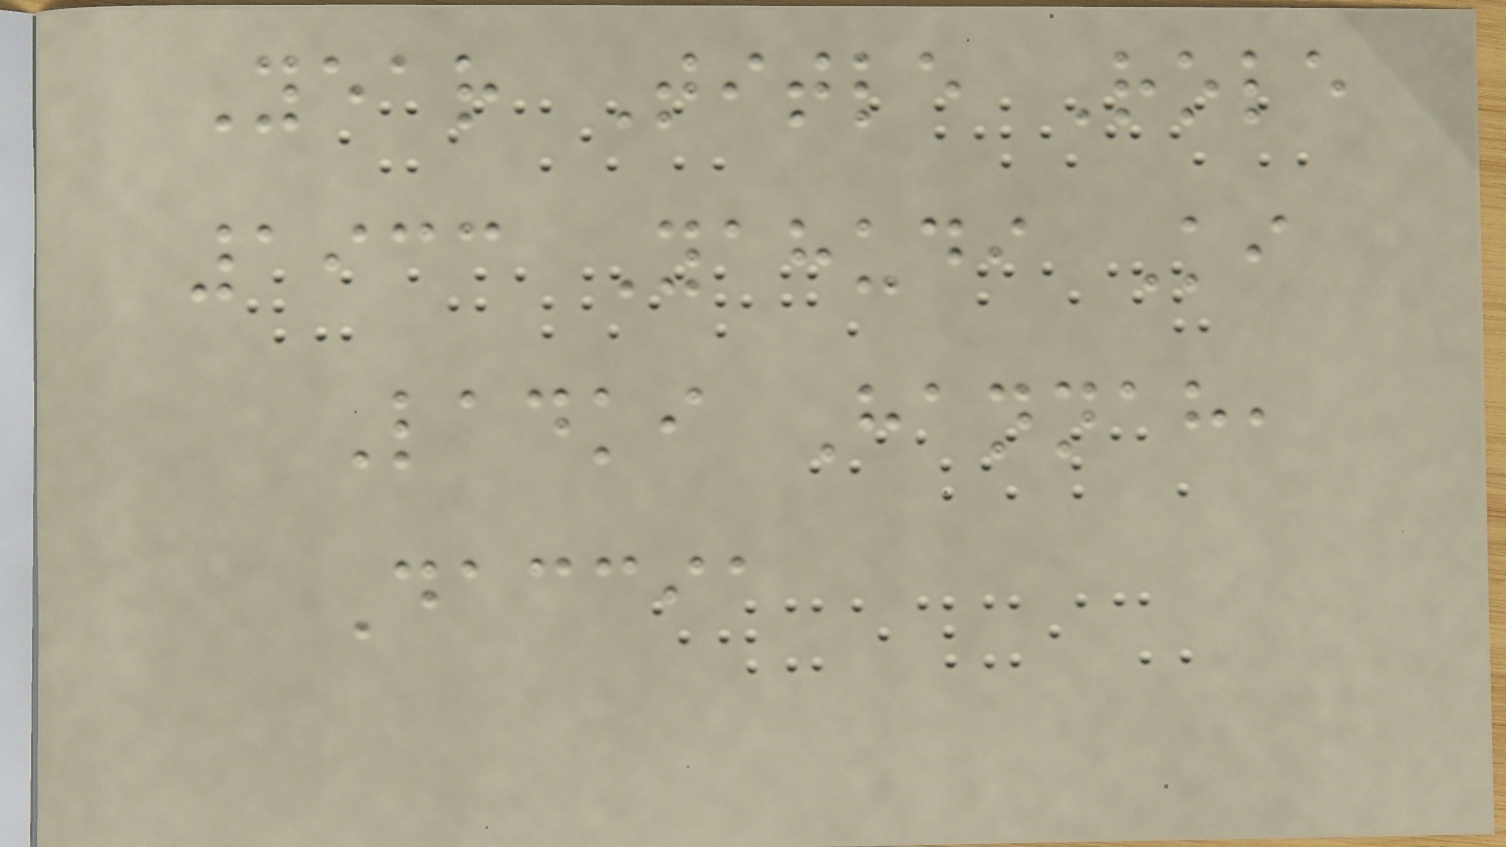Year Title Role
1933 Yahudi Ki
Ladki Hannah,
Daccia
